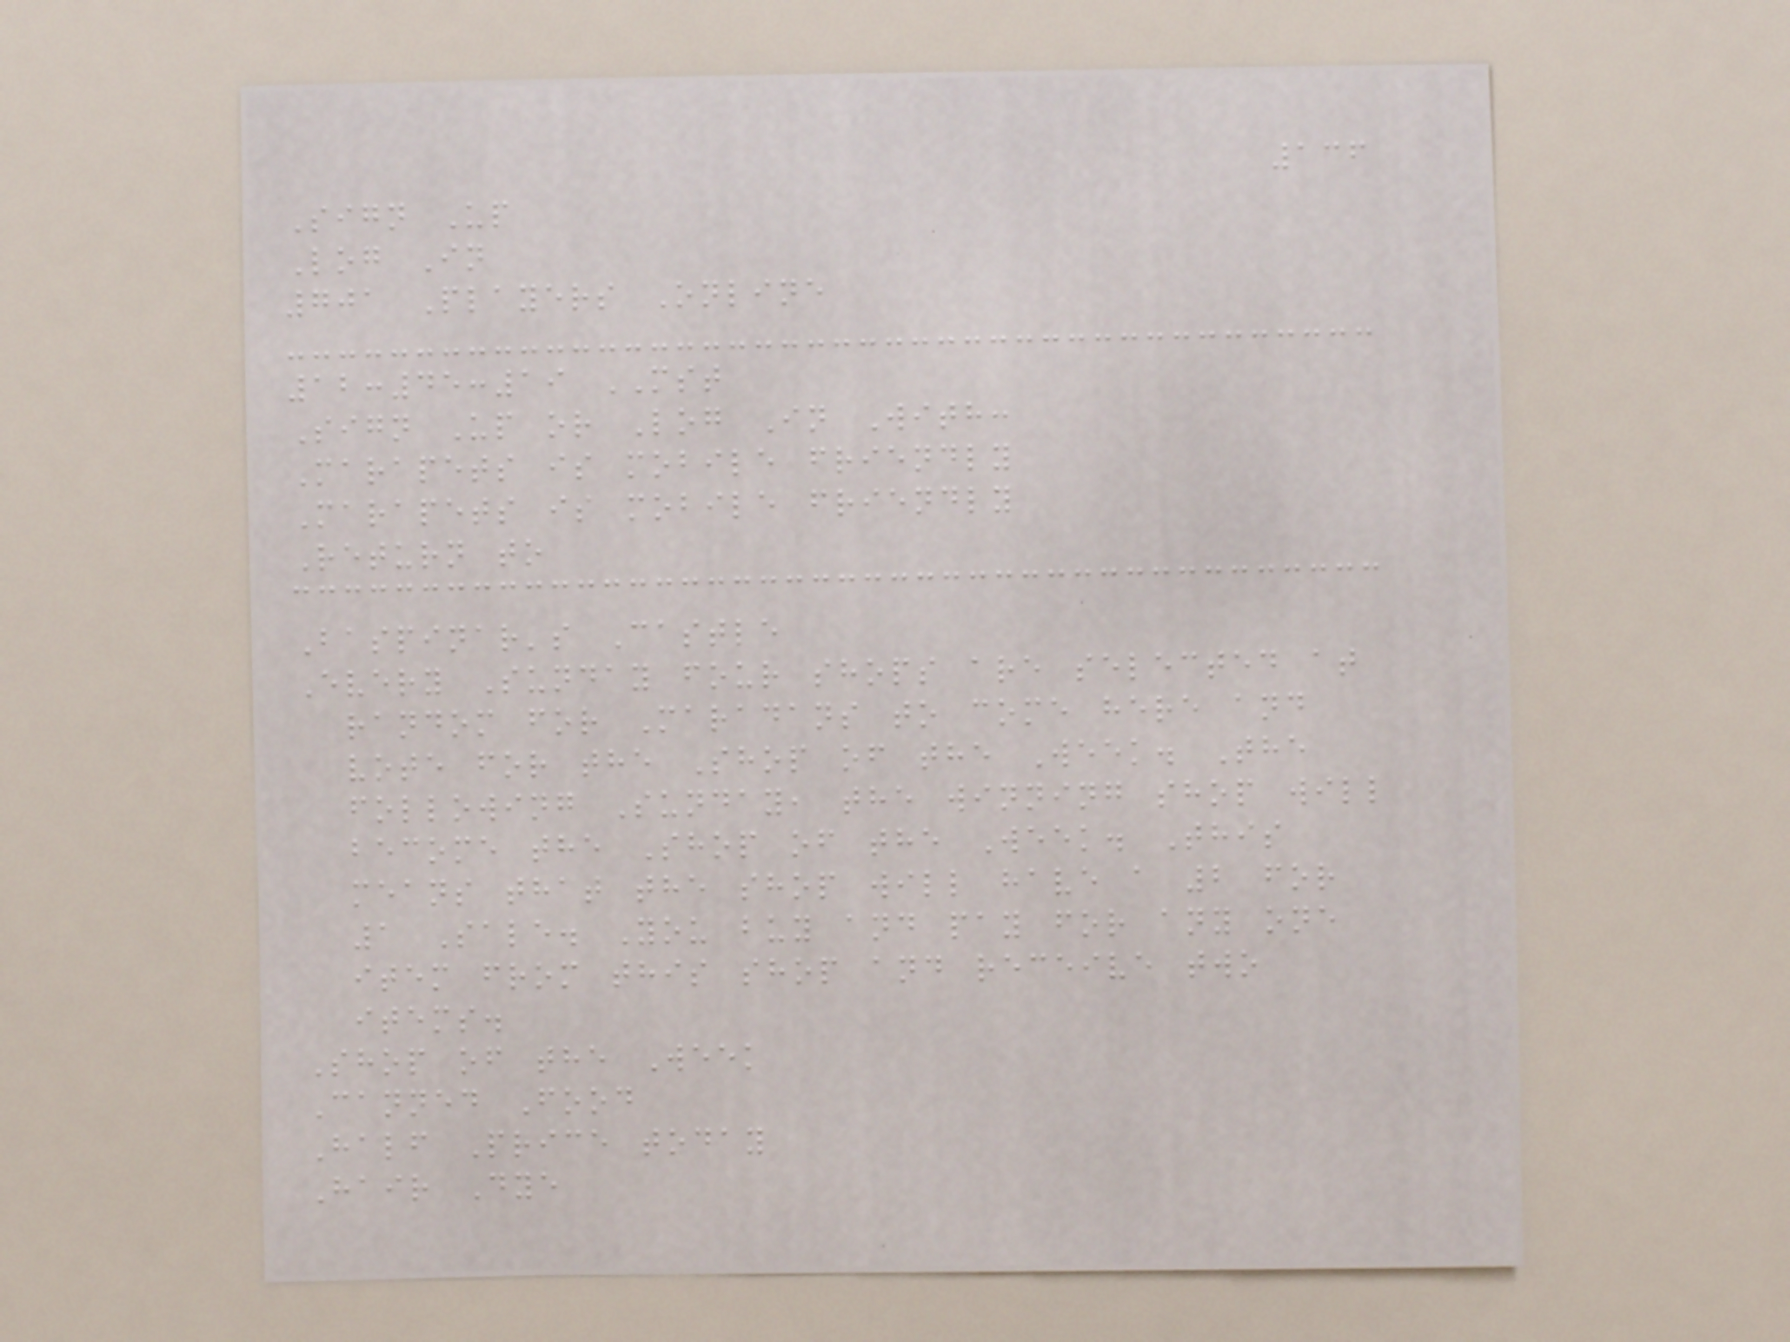136
Sign Up
Log In
701 Players Online
12:45:19 MST
Sign Up or Log In With:
Marapets is mobile friendly
Marapets is mobile friendly
Return to
Baspinar's Castle
Every Sunday four shops are selected at
random for Maradans to come here and
vote for the Shop of the Week. The
following Sunday, the winning shop will
become the Shop of the Week. This
means that the shop will have a 2 for
1 Sale. You buy and pay for any one
item from this shop and receive two
items.
Shop of the Week
Canned Food
Half Price today
Hair Dye
